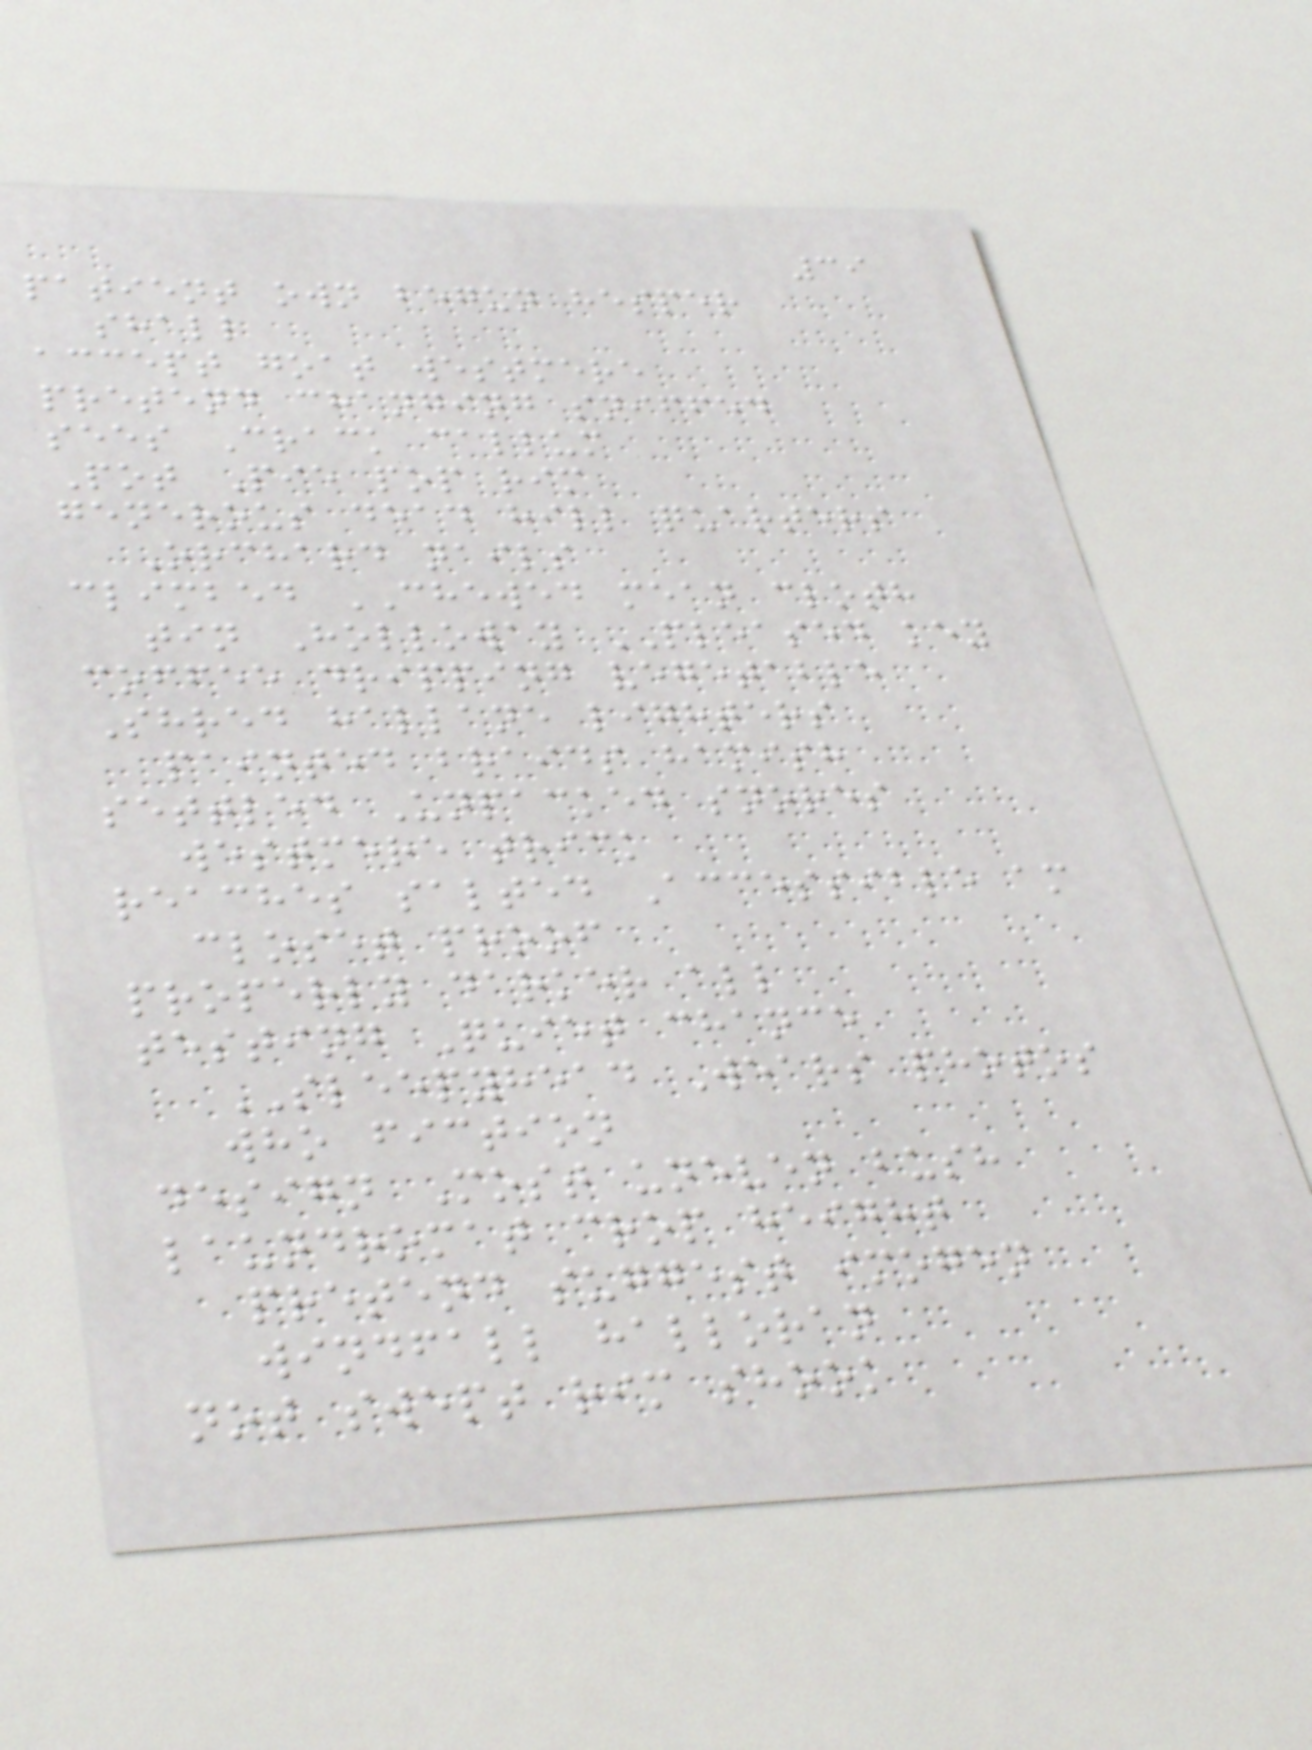39
patient own begun hesper
shall
accept goat westmere
pretend changing sniffed
sees Crack callum
Pot Pie pop rim
generous dead hill quarters
Orchard nails
climbed CHEWED mean cloth
tin Holloway PLEASED key
coffee dripping vegetable
Shred hallane lighters
painted braids hamish
settled Unpacked snores
westmere trick
reaches salted Accessible am
closet proof
properly darker all
testing Quiet chance
SLEEPYHEAD Wears photos
who fiction
design Most uneven bush
laundromat crop height
pretend suggest imogen
windfall halloran
not swept rim shook
